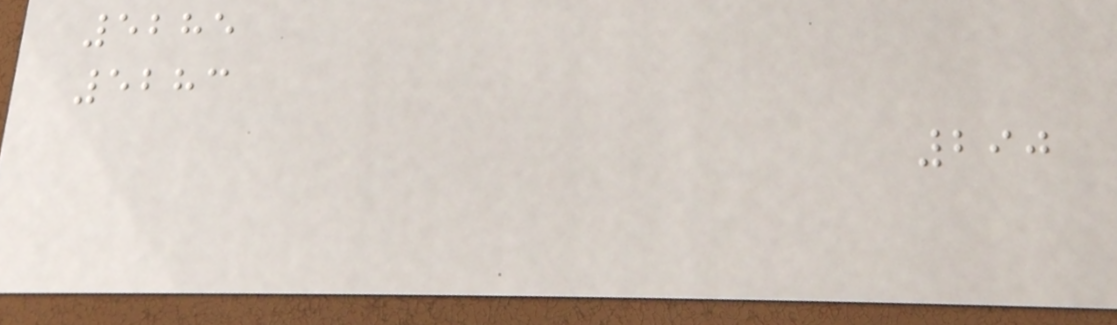5285
5283
290
